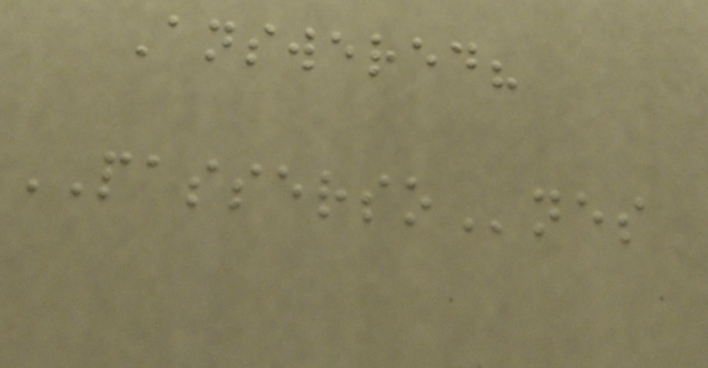Answered?
PASSERSOnes
